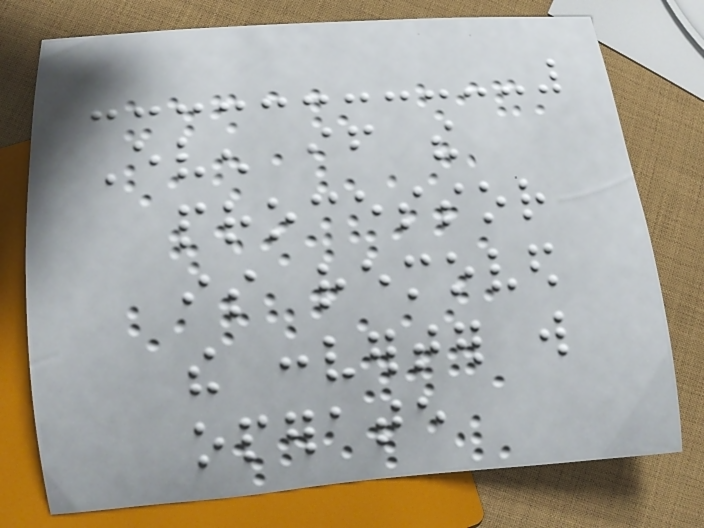Even if the
processor
is removed
the converter will
operate
